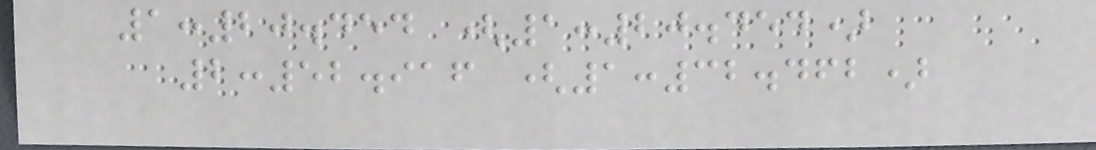1:20.454 (1:20.454)
2:52.916 (1:32.462)
